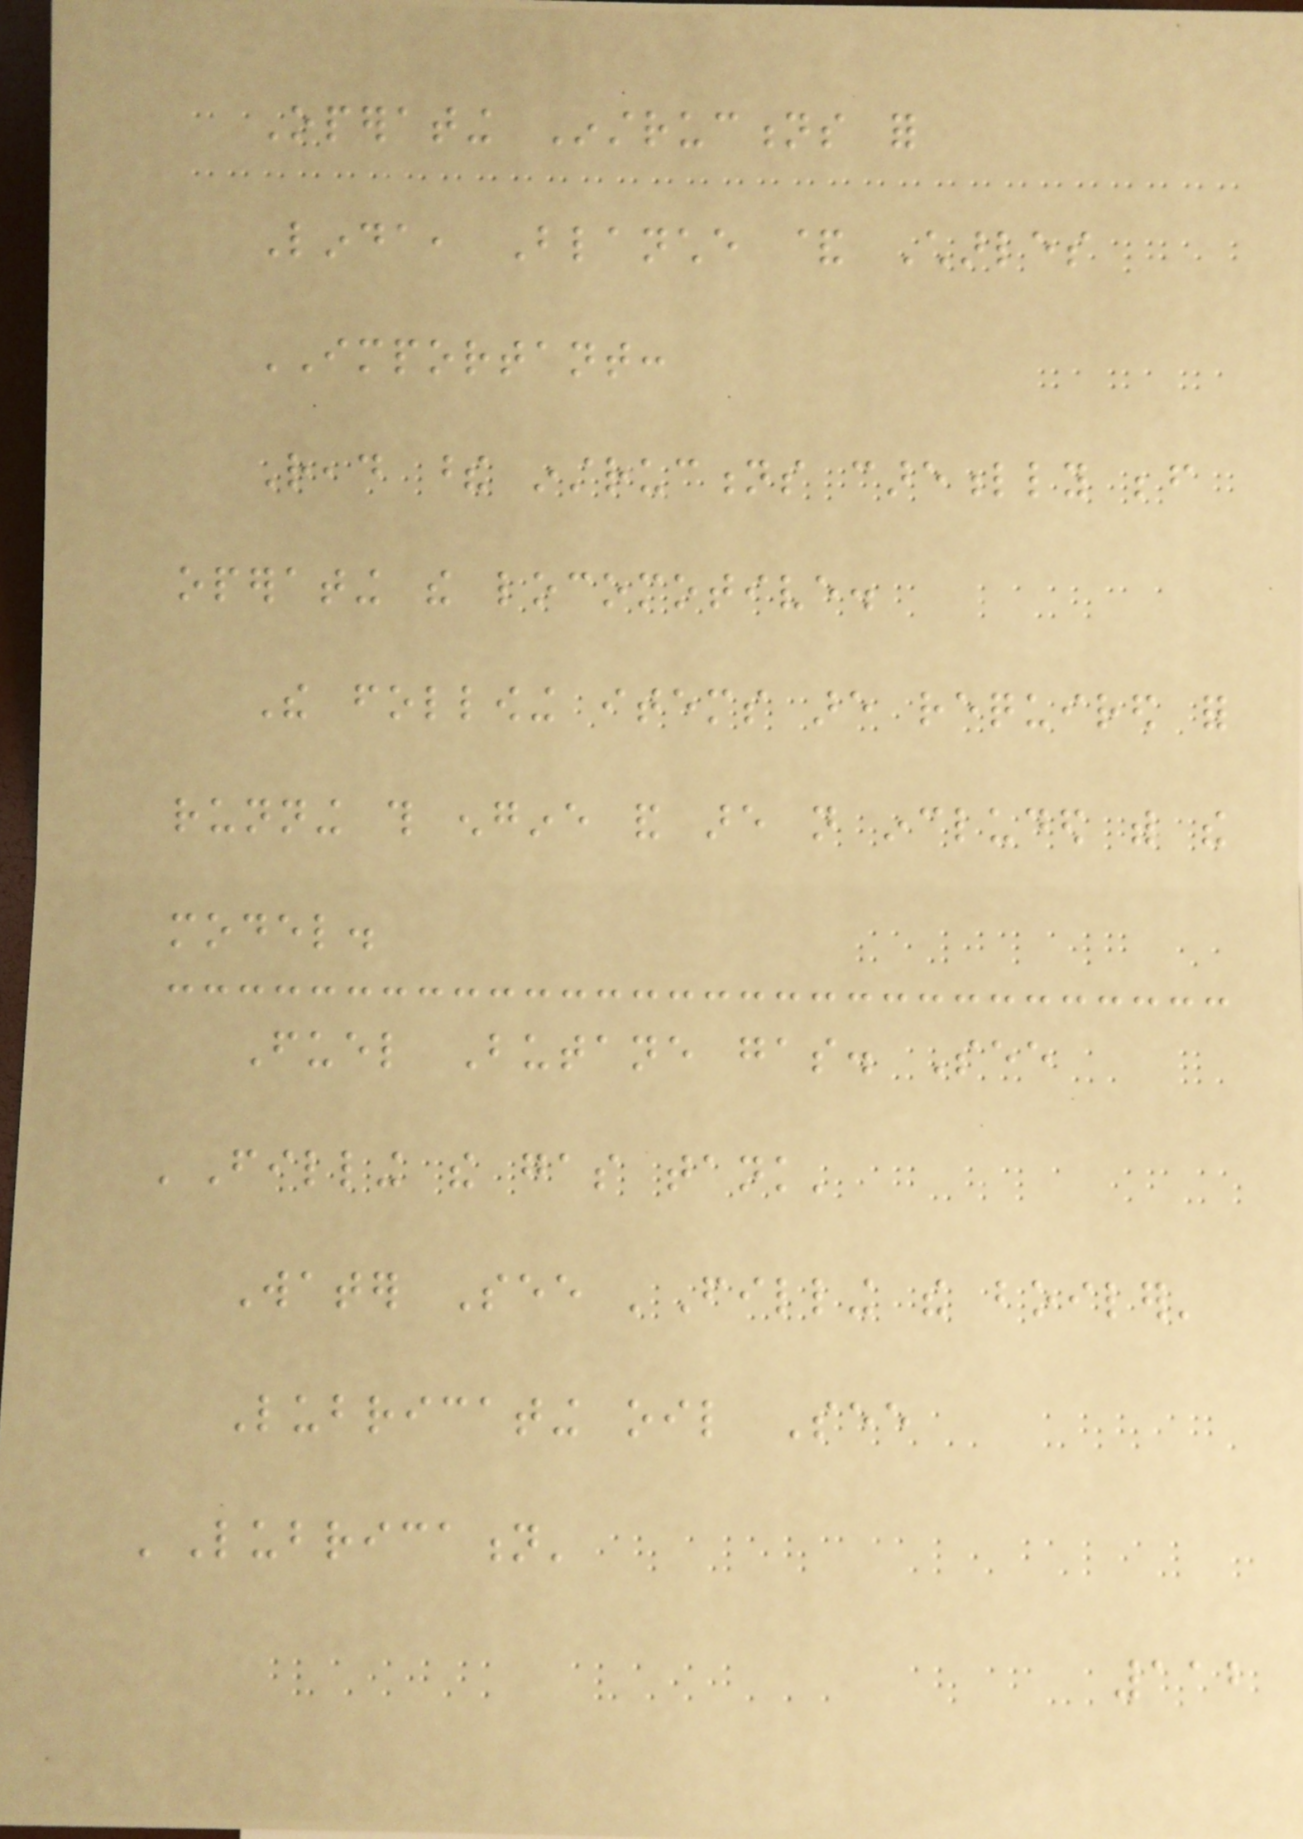Operating Instructions for
Linda, Blanche & Charles
IMPORTANT:
Read these instructions carefully before
operating the locomotive.
The following items are required for
running this engine and are not included with the
model.
Fuel Butane gas. See
'Filling the gas tank'
Water See 'Filling the boiler'
Lubricating oil See
'Lubrication'
112
